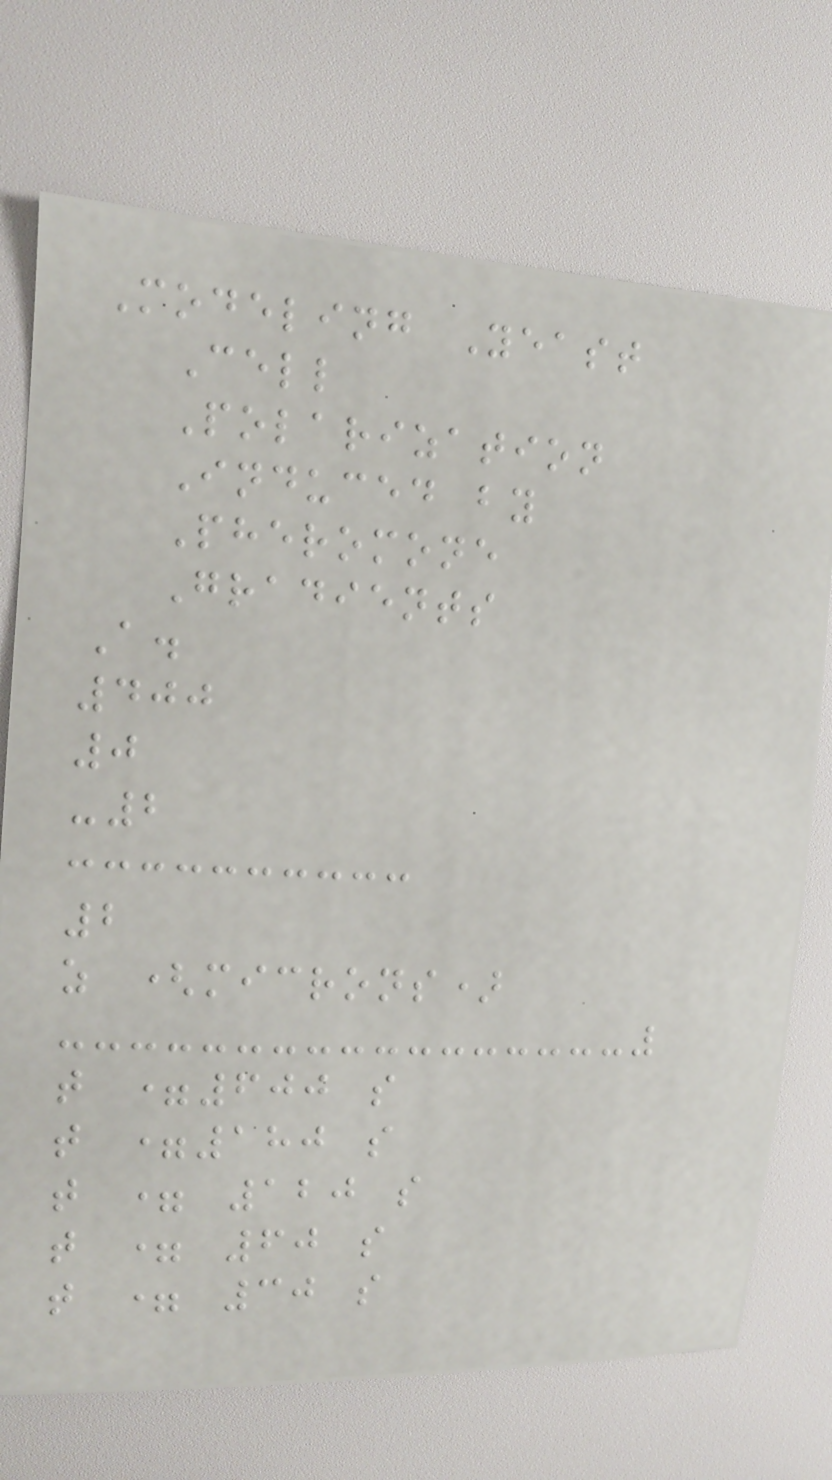Modeling Yeast
Cell
Polarization
Induced by
Pheromone
Gradients
A.
400
0
-2
2
z (microns)
t =600 s
t =180 s
t = 120 s
t = 60 s
t = 30 s
